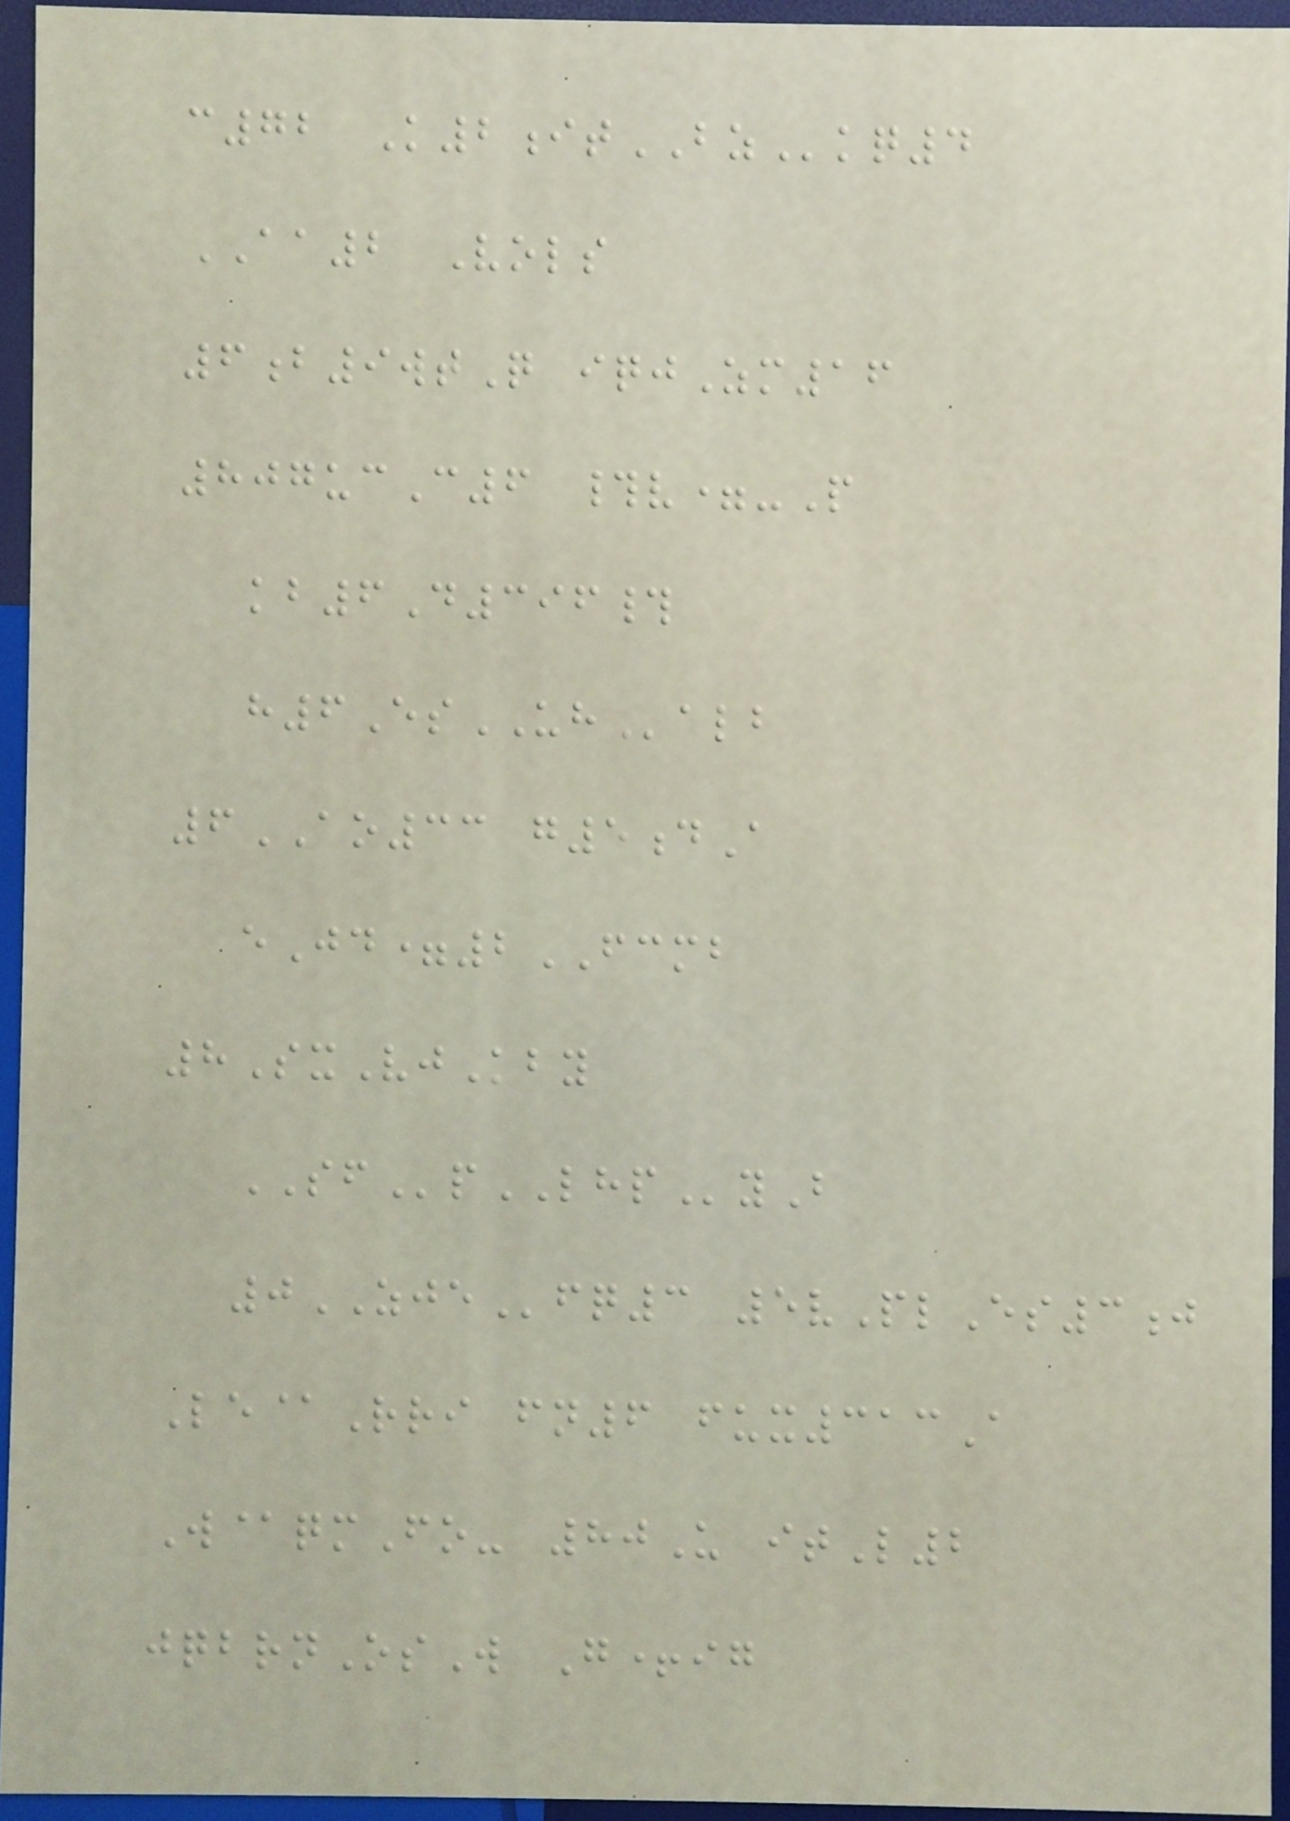c72 K2itBZkq4
AA2 Vols
6b9wtQ iqjZm16
807ucC6 #v=-P
kb6D396#
h6EsUHalb
6AO33 g5dA
eJd=2FCMB
8SxVjKby
SFpLHPyB
0ZJEfq3 5vPlEs3j
Le@Rri fn6 fux313A
W@qmFo- 80U itL2
jqbrnOsW G+ig
